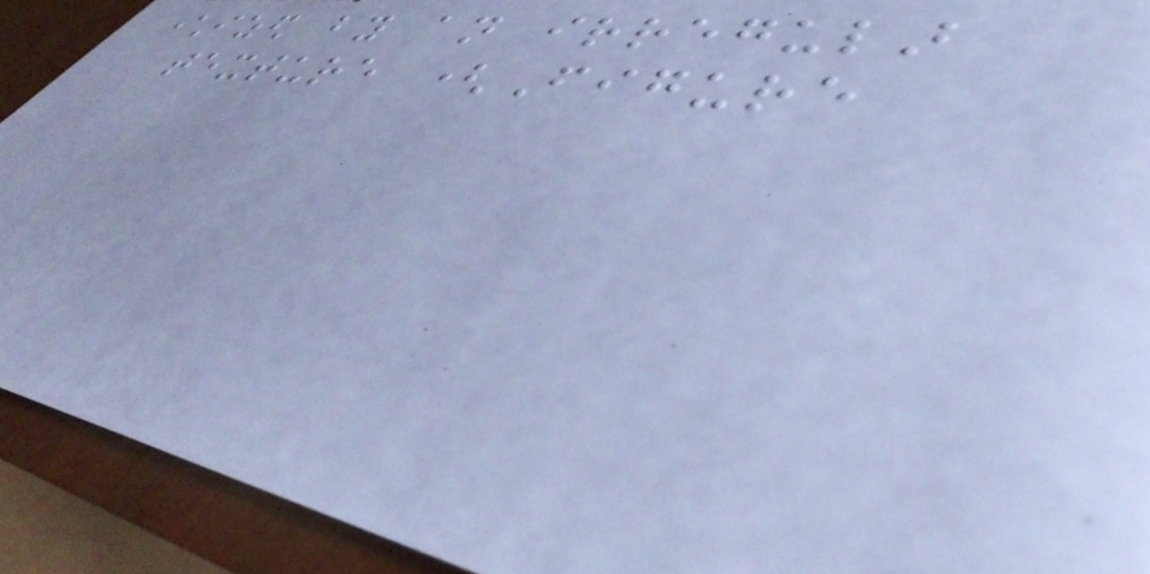characterized by an irregular
texture (Figure
